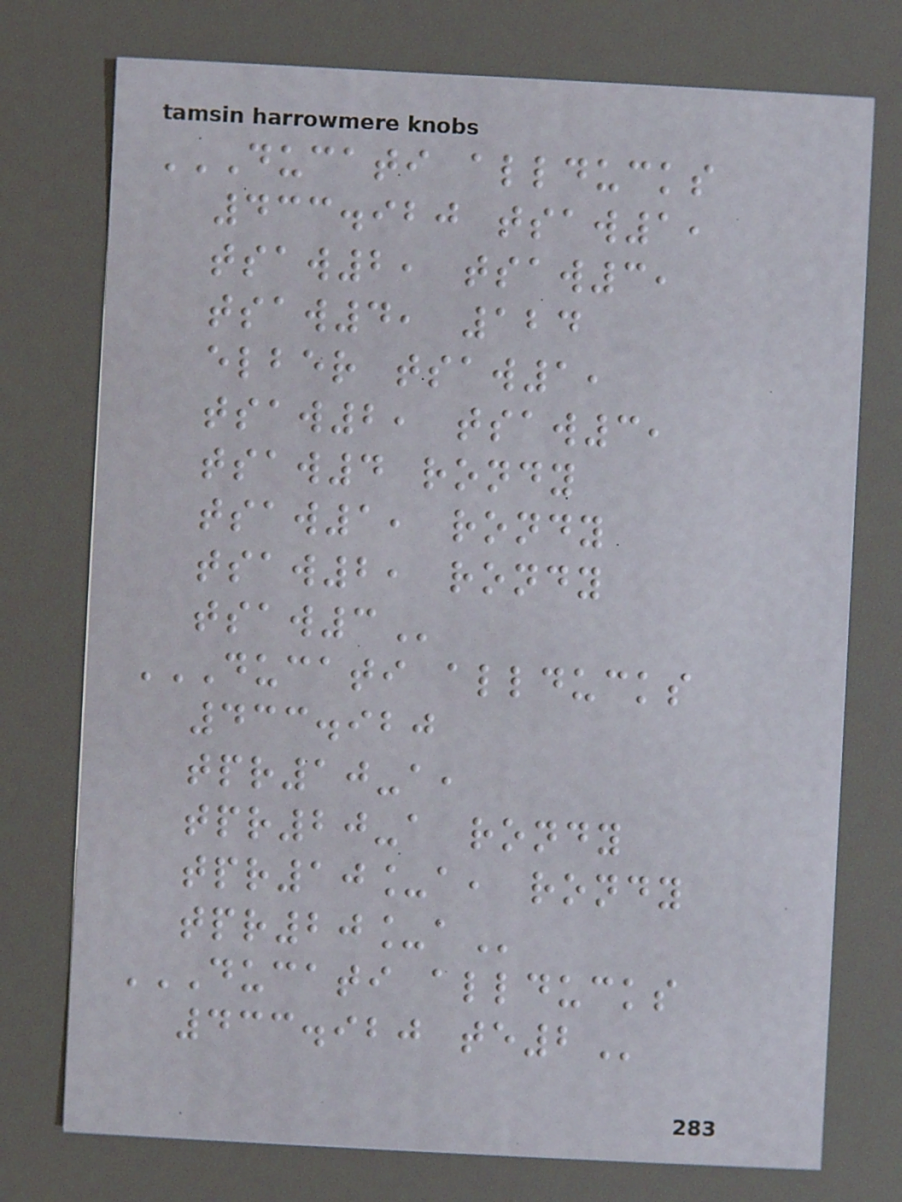DUCATI ALLDUCKS
433.920 TSAW1,
TSAW2, TSAW3,
TSAW4, 124
ELBER TSAW1,
TSAW2, TSAW3,
TSAW4 RONDY
TSAW1, RONDY
TSAW2, RONDY
TSAW3
DUCATI ALLDUCKS
433.920
TPR10-A,
TPR20-A RONDY
TPR10_A, RONDY
TPR20_A
DUCATI ALLDUCKS
433.920 TE2
